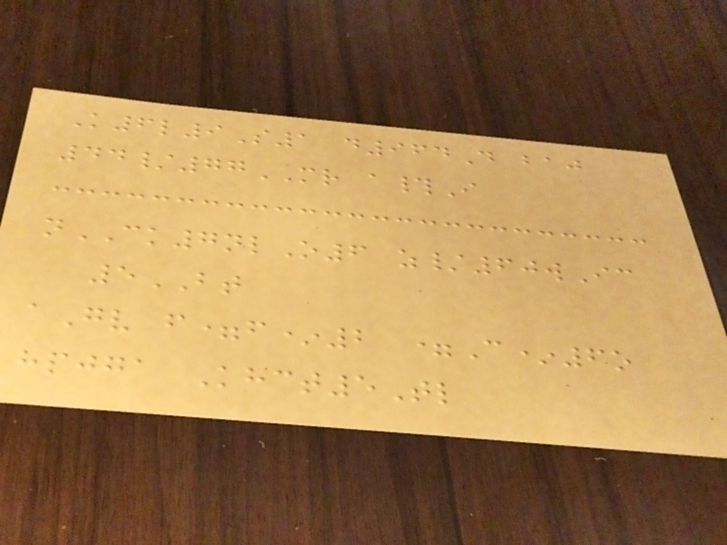K6l9S1 d964D baj
44/77MR a#I
nCK7nlO6 z/60wIc
5BT
aGv f=f*2 =C*6o
hpjga Khct5Tl
